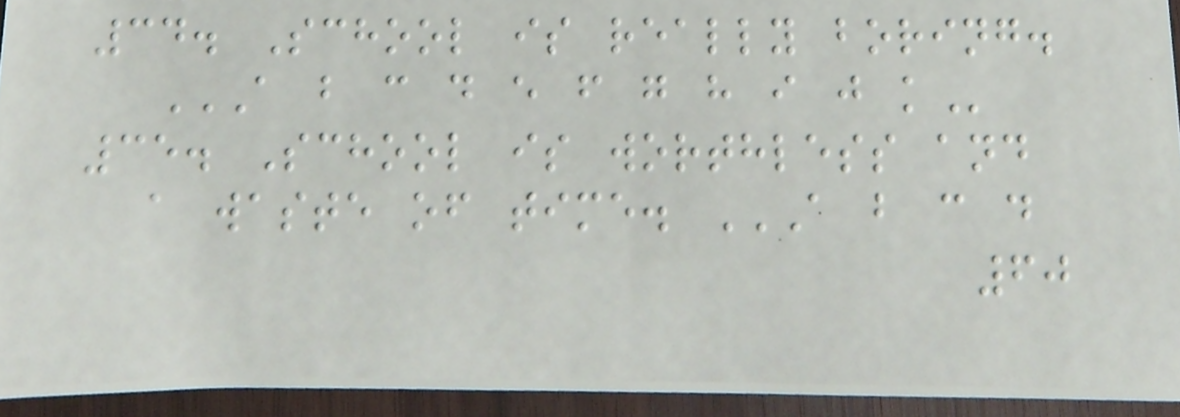34. School is really boring.
A B C D E F G H I J K
35. School is worthless and
a waste of time. A B C D
60
